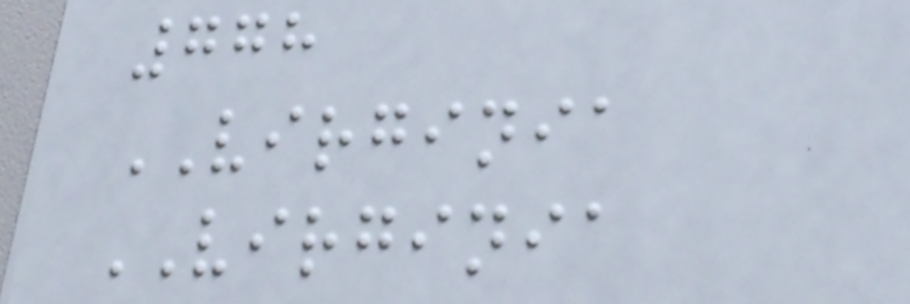778
VIRGINIA
VIRGINIA
